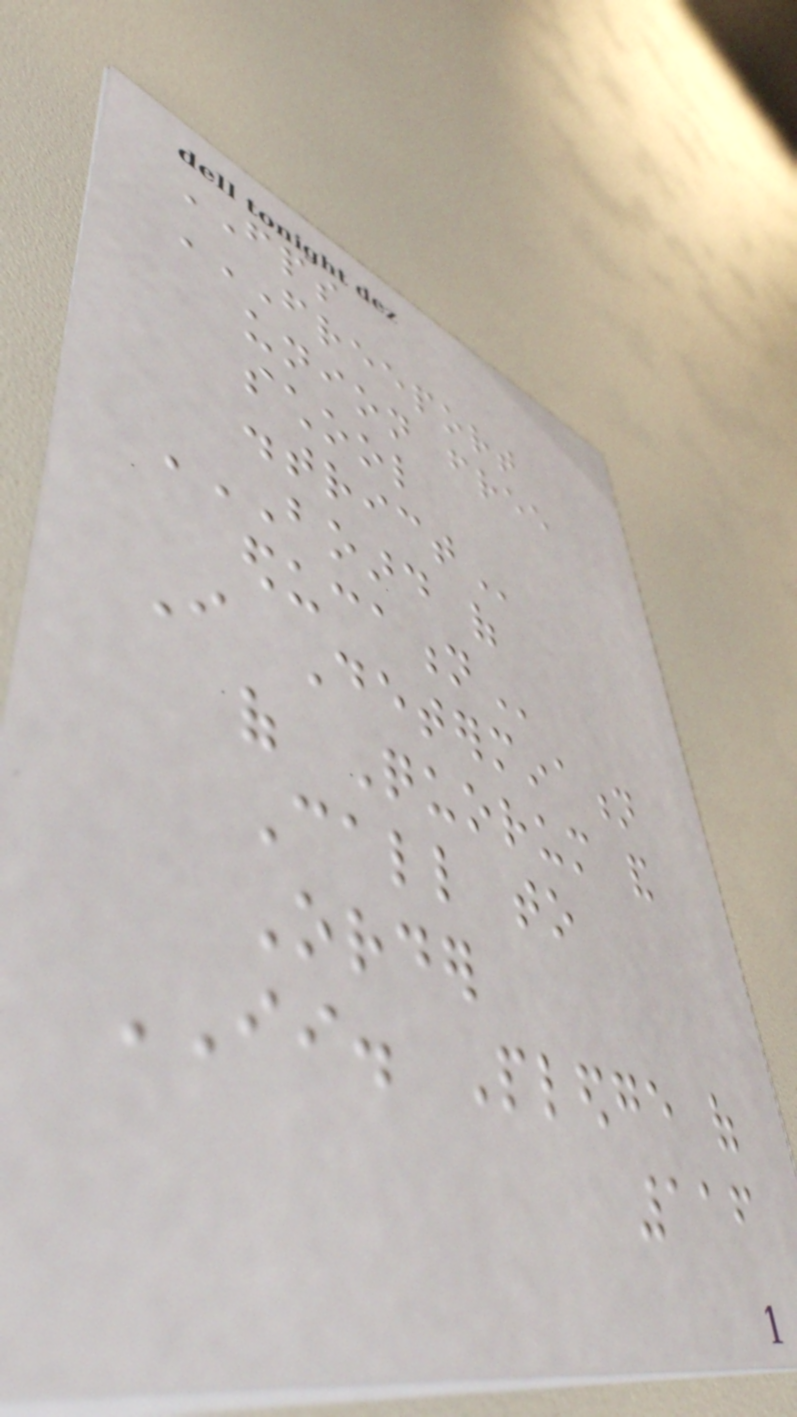FPS
FREEPORT
UNION FREE
SCHOOL
DISTRICT
BOARD OF
EDUCATION
I Determination
of Quorum and
Call to
Order
II. Pledge of
116
